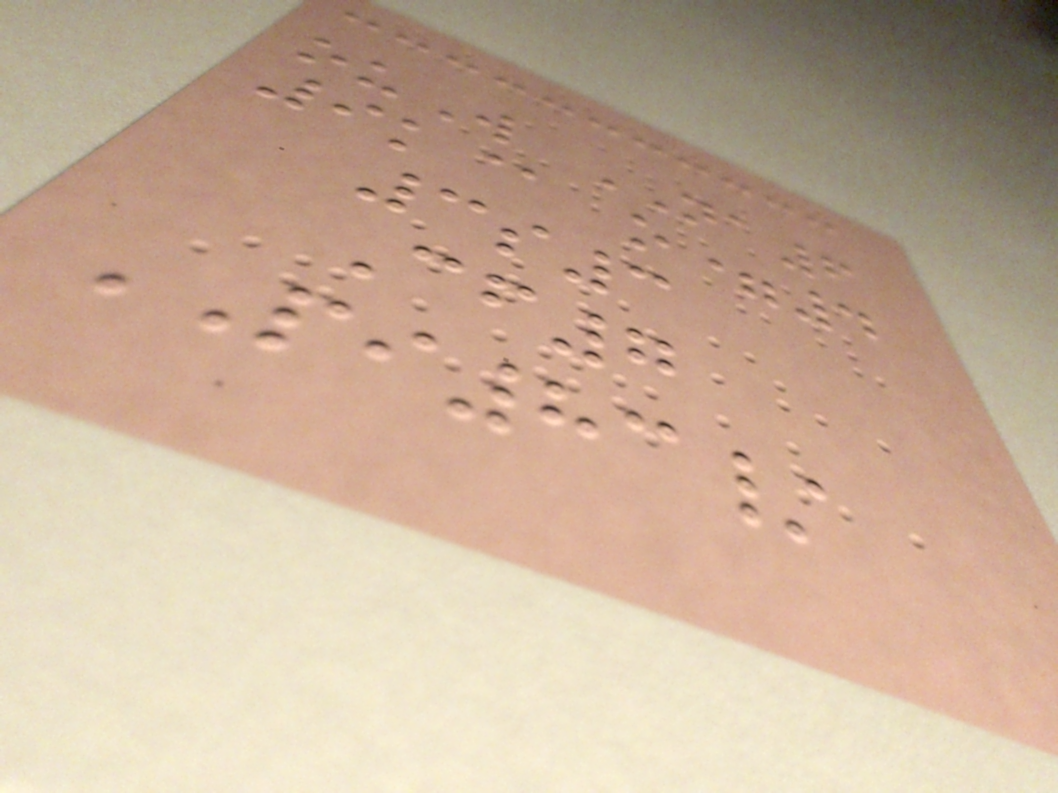ouW NA6
9k@ o=4
3s3
Cf7
PI83/
